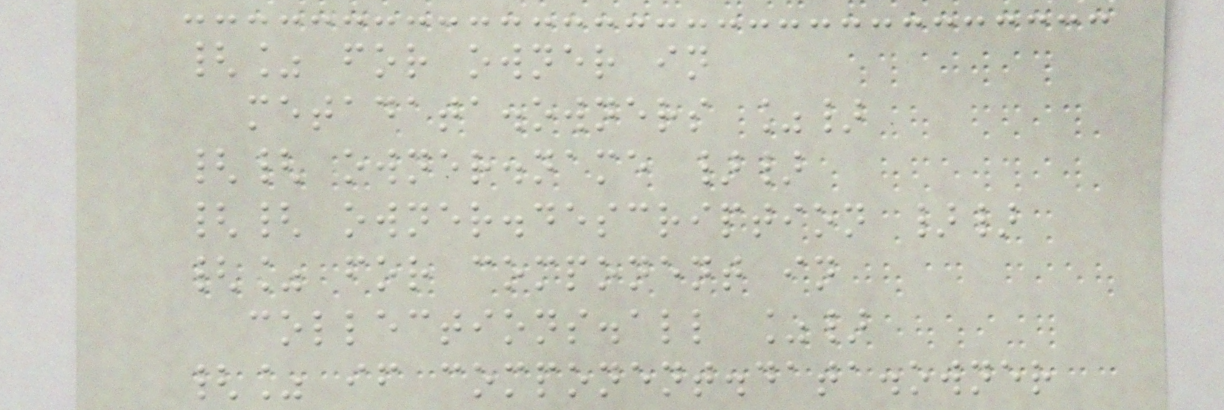{% for owner in
metadata.owners %}
{{ owner.name }}
{{ owner.description }}
{% for component in
collections.all %}
{% if component.data.owner
